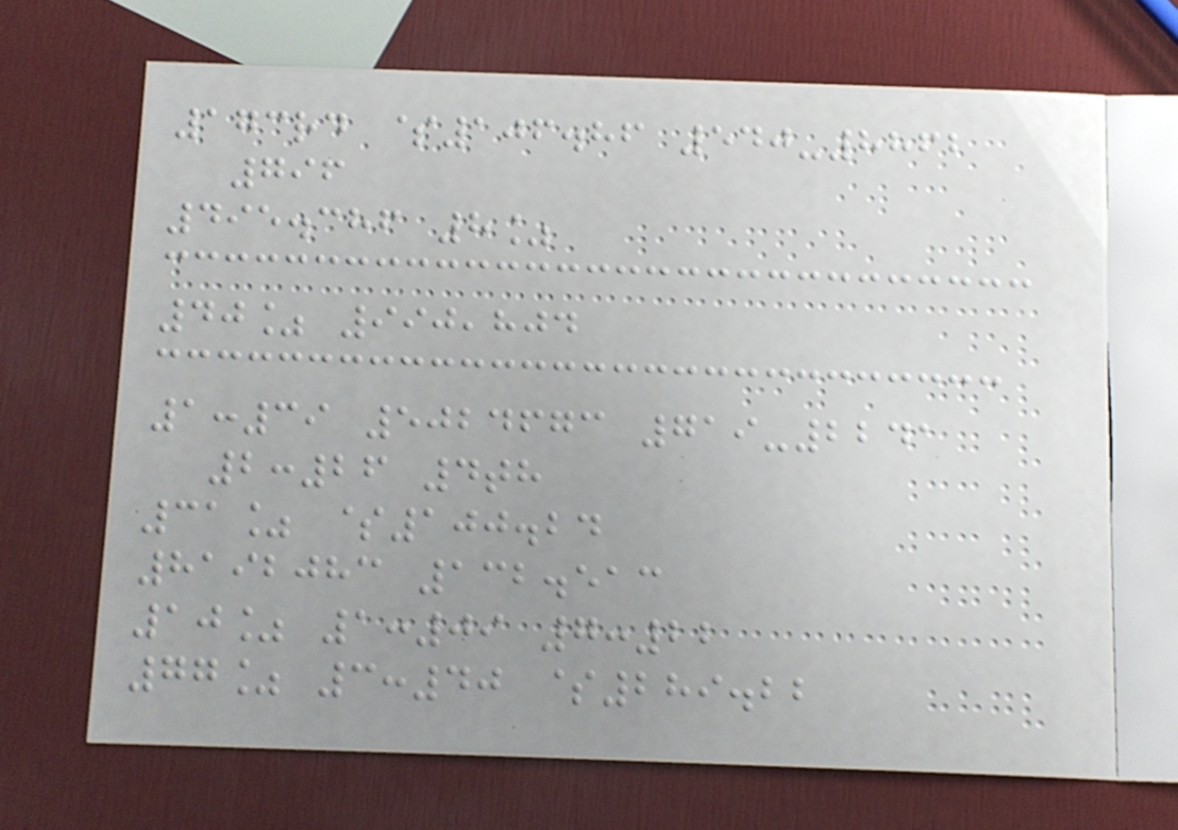173rd $106.86 540-8862
796
495.386 8%
40% 990,804
1:39 5024673 719-2241
2:26 4th
31% $100.24
8192083 132.513
10% 1:09 7:22
77% 3:40 $289.22
